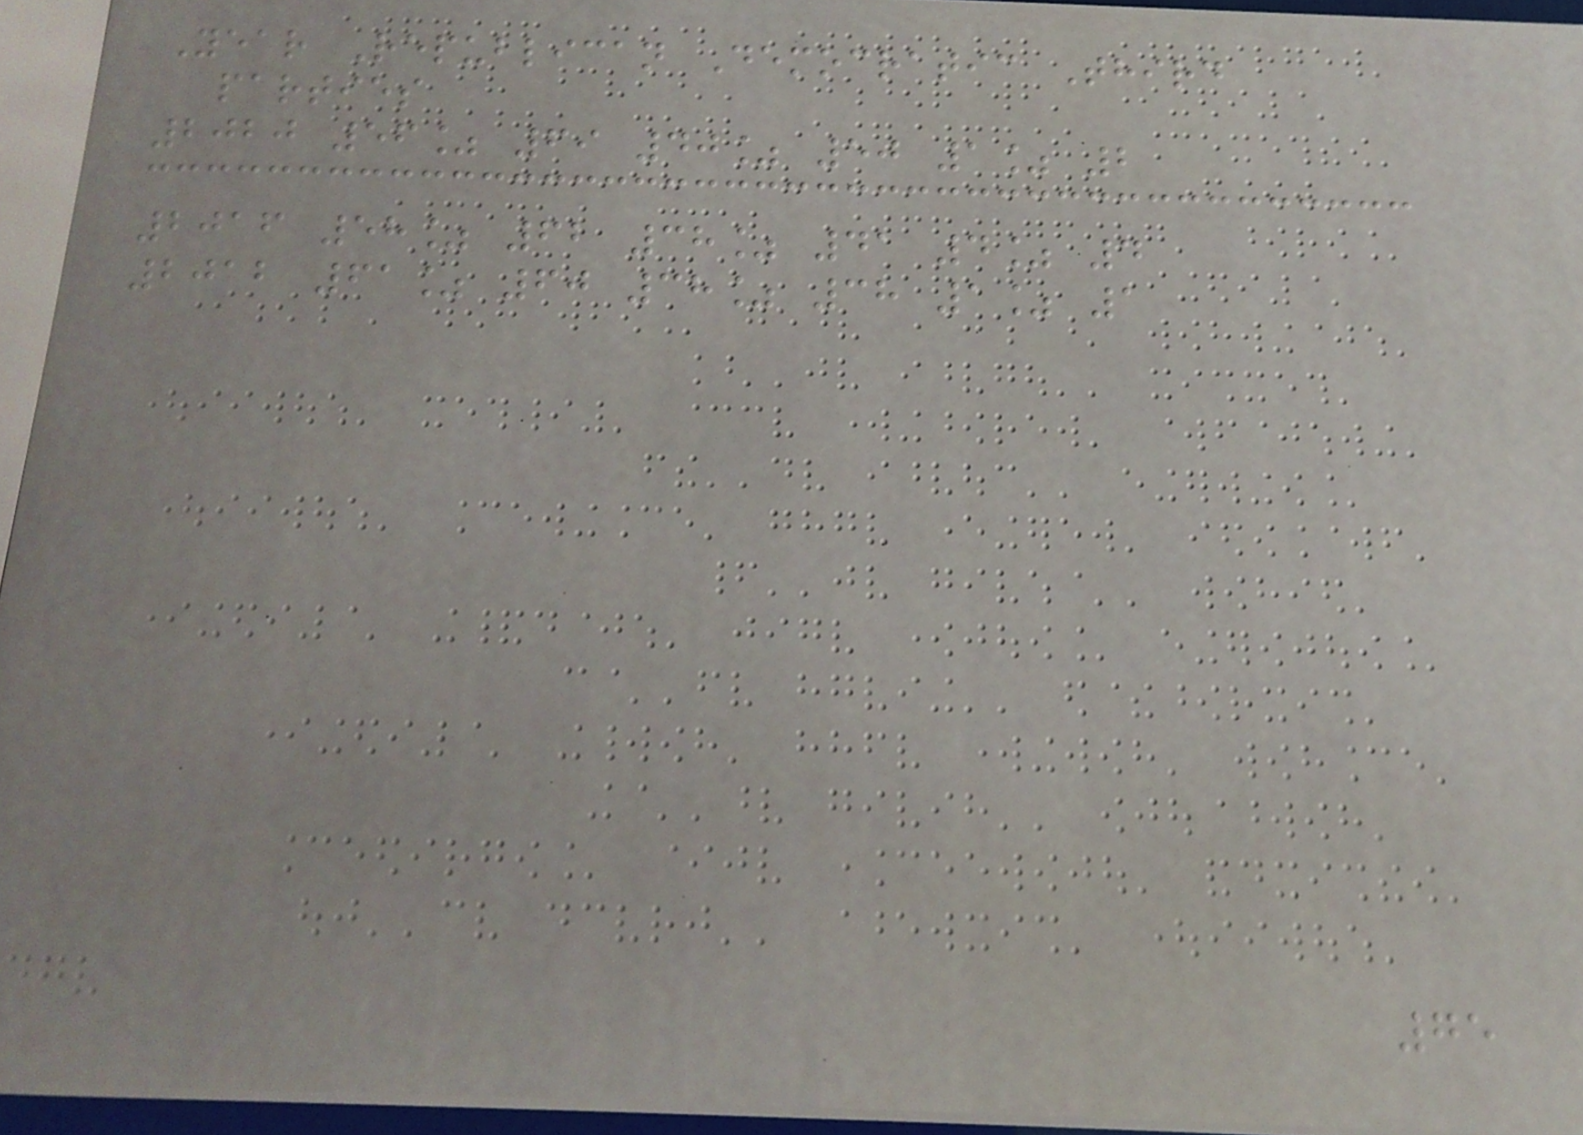Year Republican Democratic Third
parties
2020 56% 69 40% 50 1% 2
2016 58% 62 38% 41 4% 4
2012 61% 60 38% 38 1% 1
75
